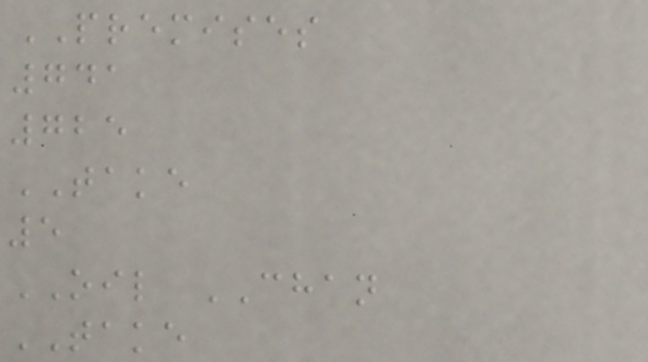PREMISES
741
725
TAKE
5
OIL CHAN
TAKE
